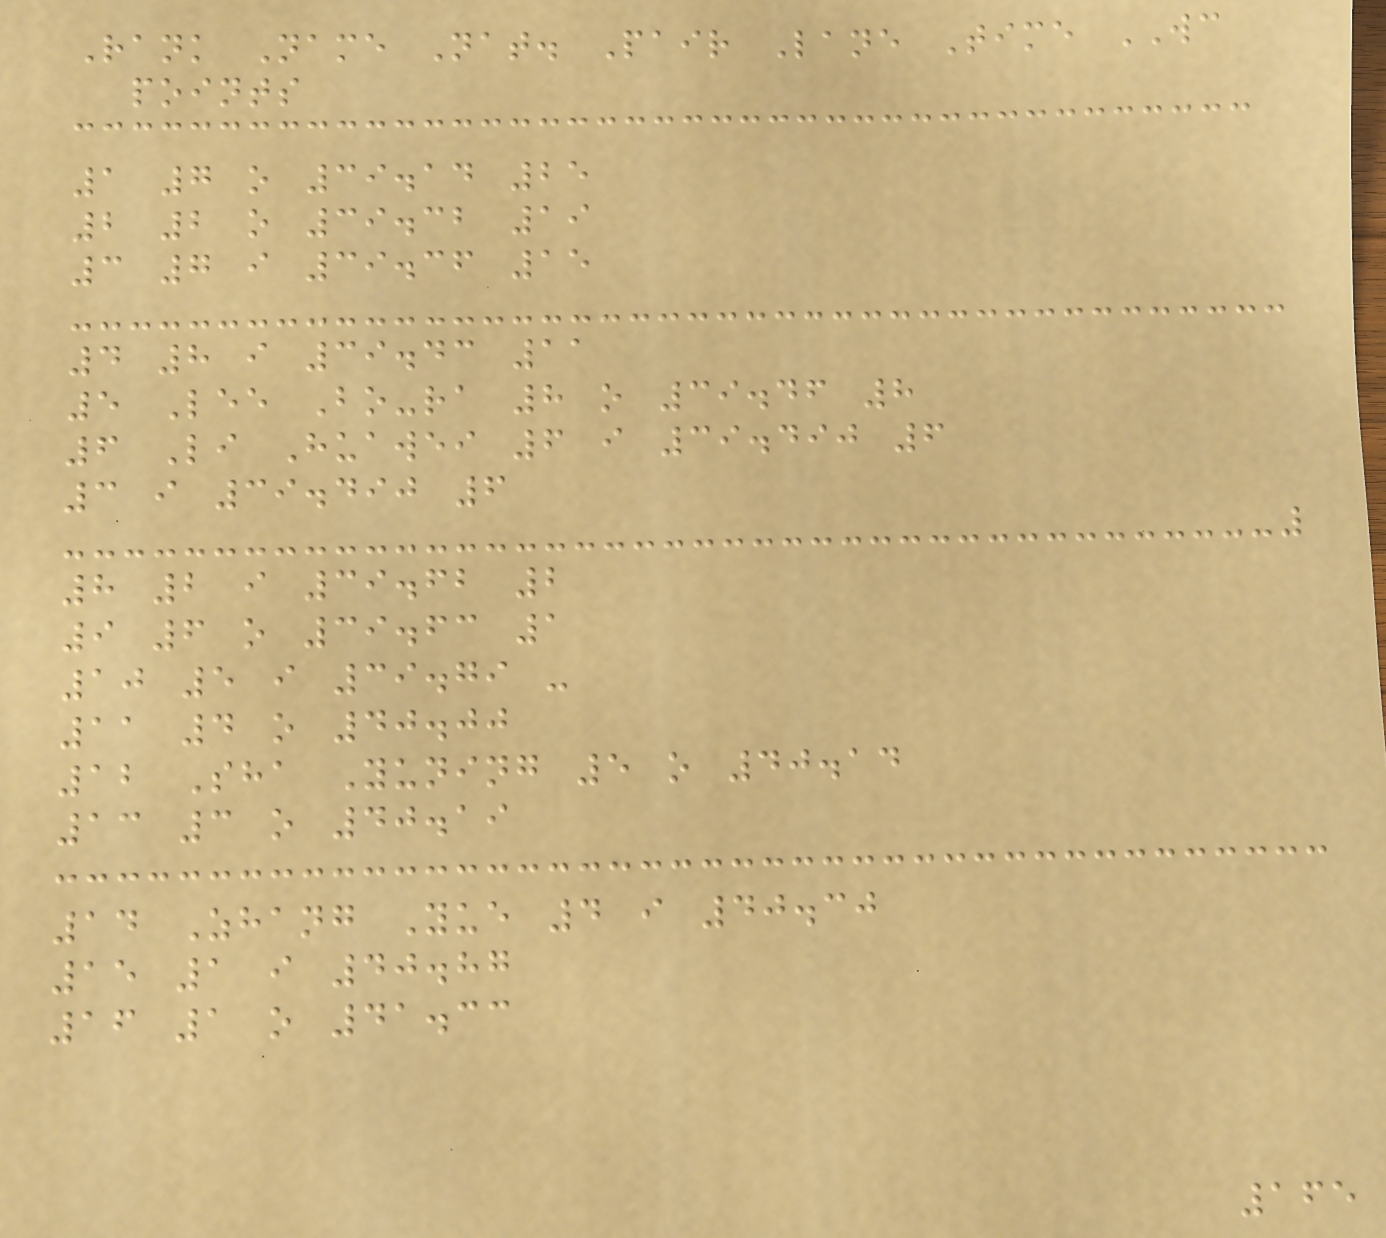Rank Name Nat. Pair Lane Time WC
points
1 7 o 39.14 25
2 2 o 39.32 19
3 7 i 39.36 15
4 8 i 39.43 11
5 Lee Bo-ra 8 o 39.46 8
6 Li Huawei 6 i 39.490 6
3 i 39.490 6
8 2 i 39.62 2
9 6 o 39.63 1
10 5 i 39.79 -
11 4 o 40.00
12 Sha Yuning 5 o 40.14
13 3 o 40.19
14 Zhang Yue 4 i 40.30
15 1 i 40.87
16 1 o 41.33
165
